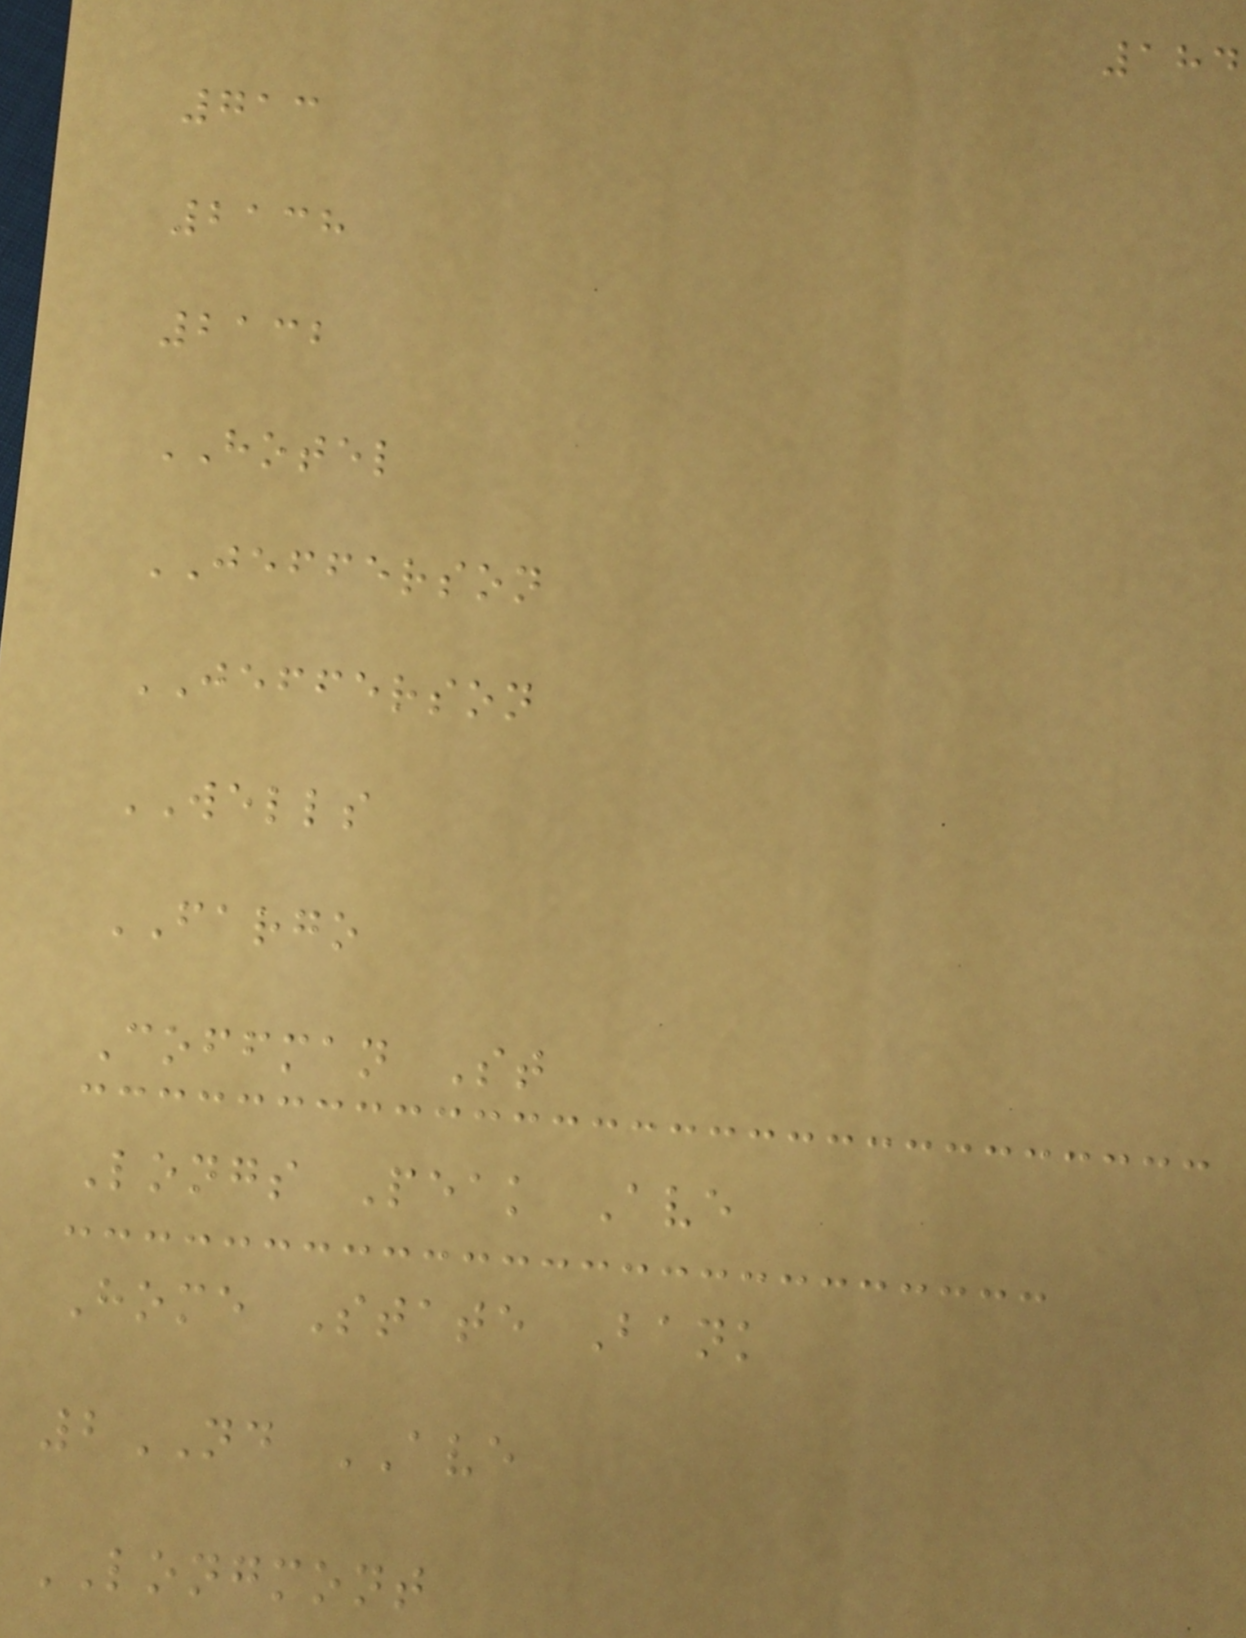184
713
2138
2132
HOTEL
JEFFERSON
JEFFERSON
WELLS
FARGO
Coffman St
Longs Peak Ave
Home State Bank
2ND AVE
LONGMONT
